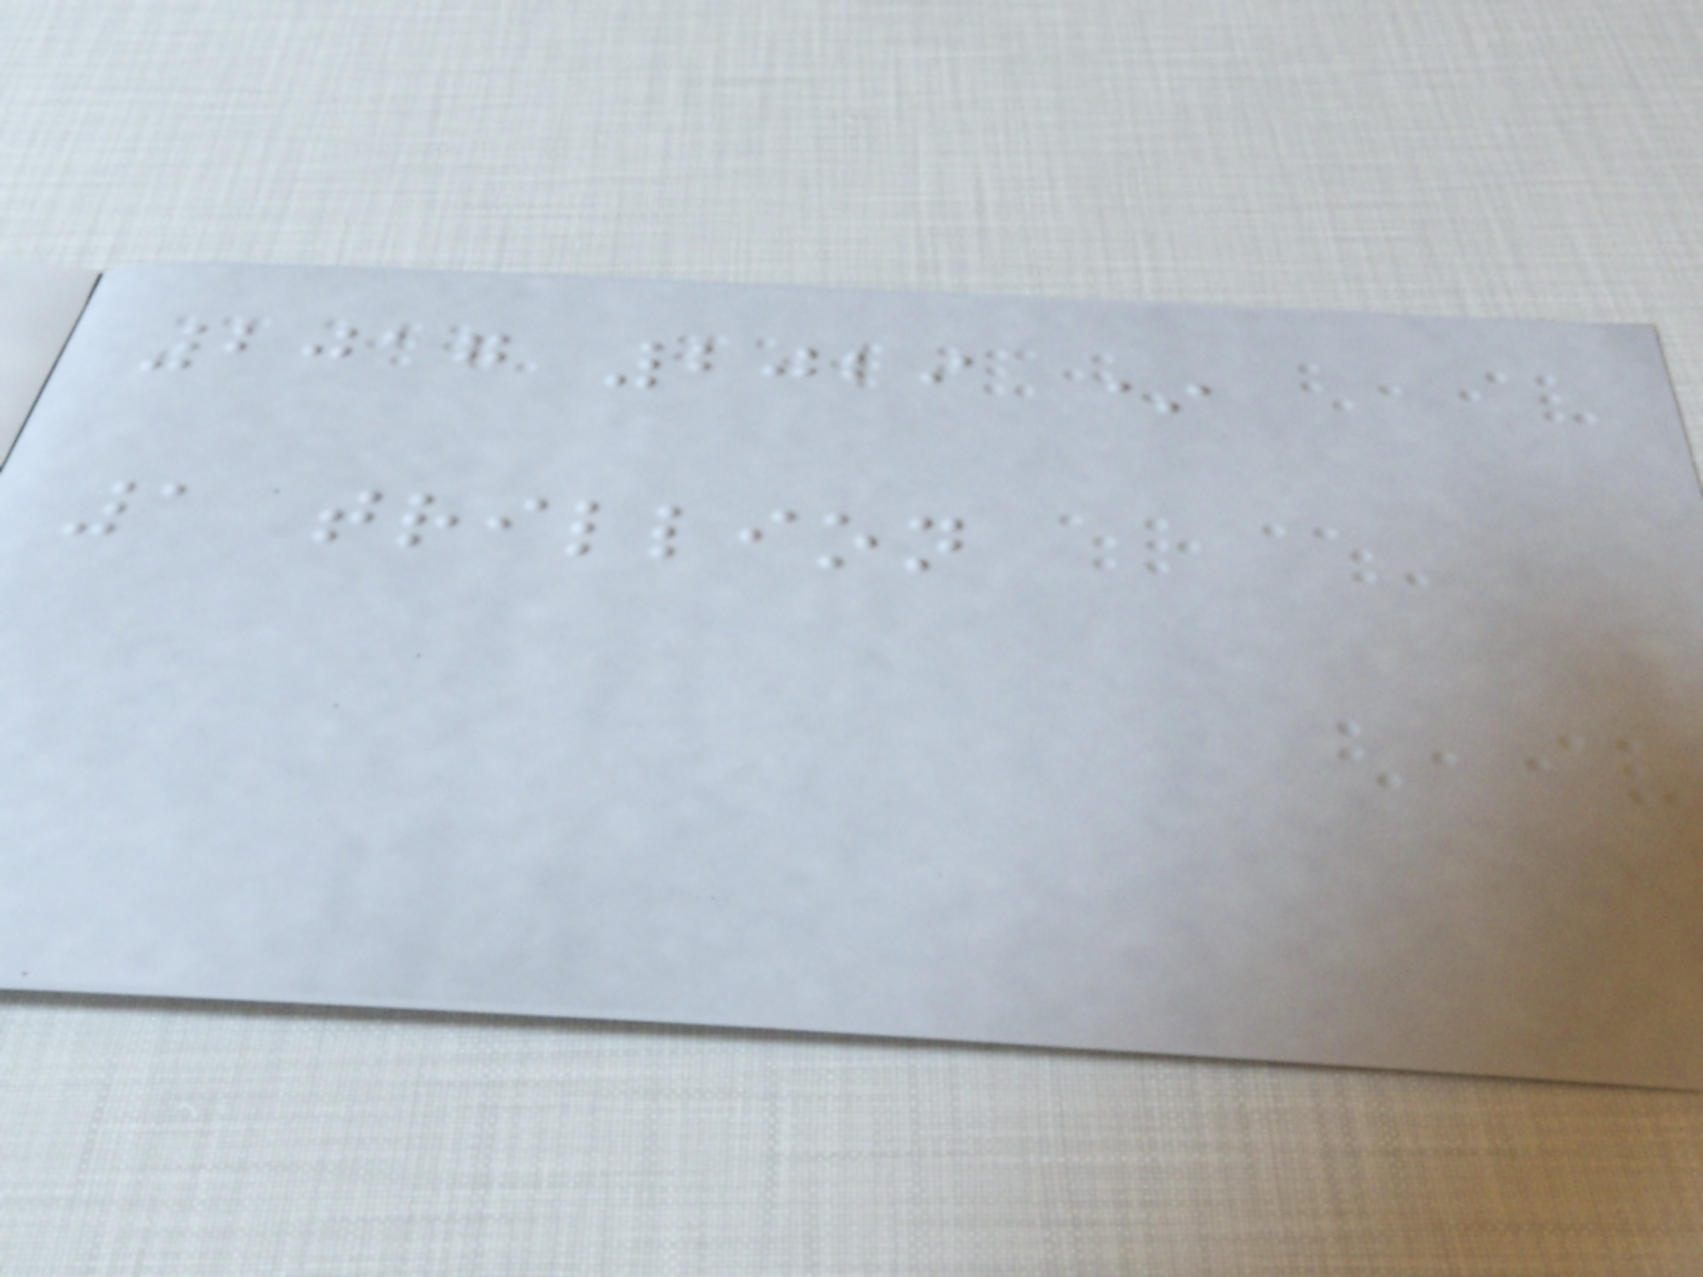2017 2029 *
1 trillion
